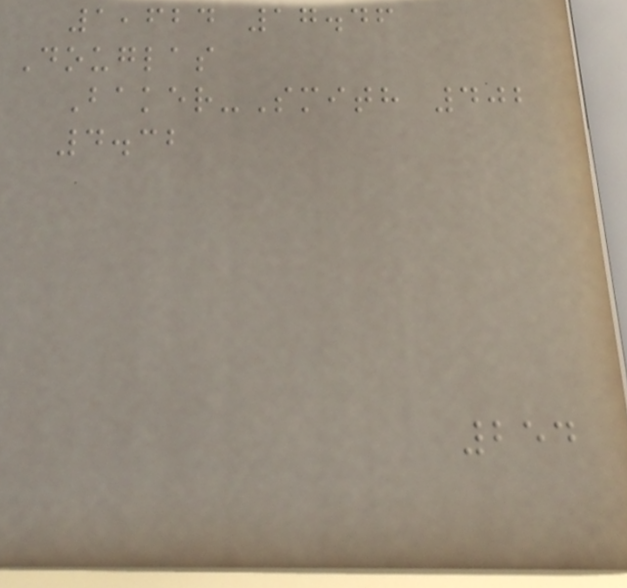1,624 17.46
Douglas
Baker-Smith 402
4.32
254
